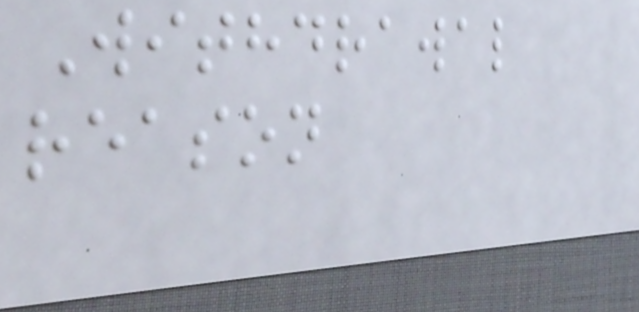Withdrawal
reason
